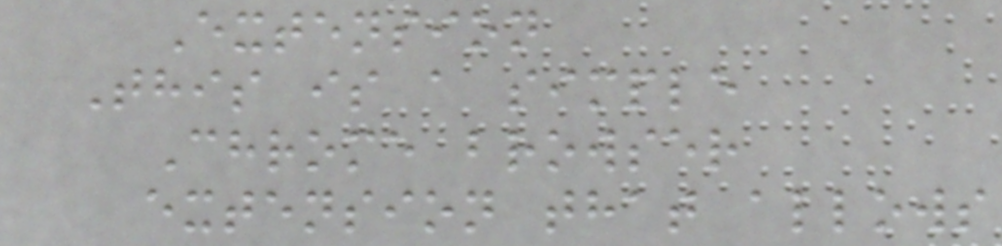Extension
This is a simple
Chrome browser
extension that allows
